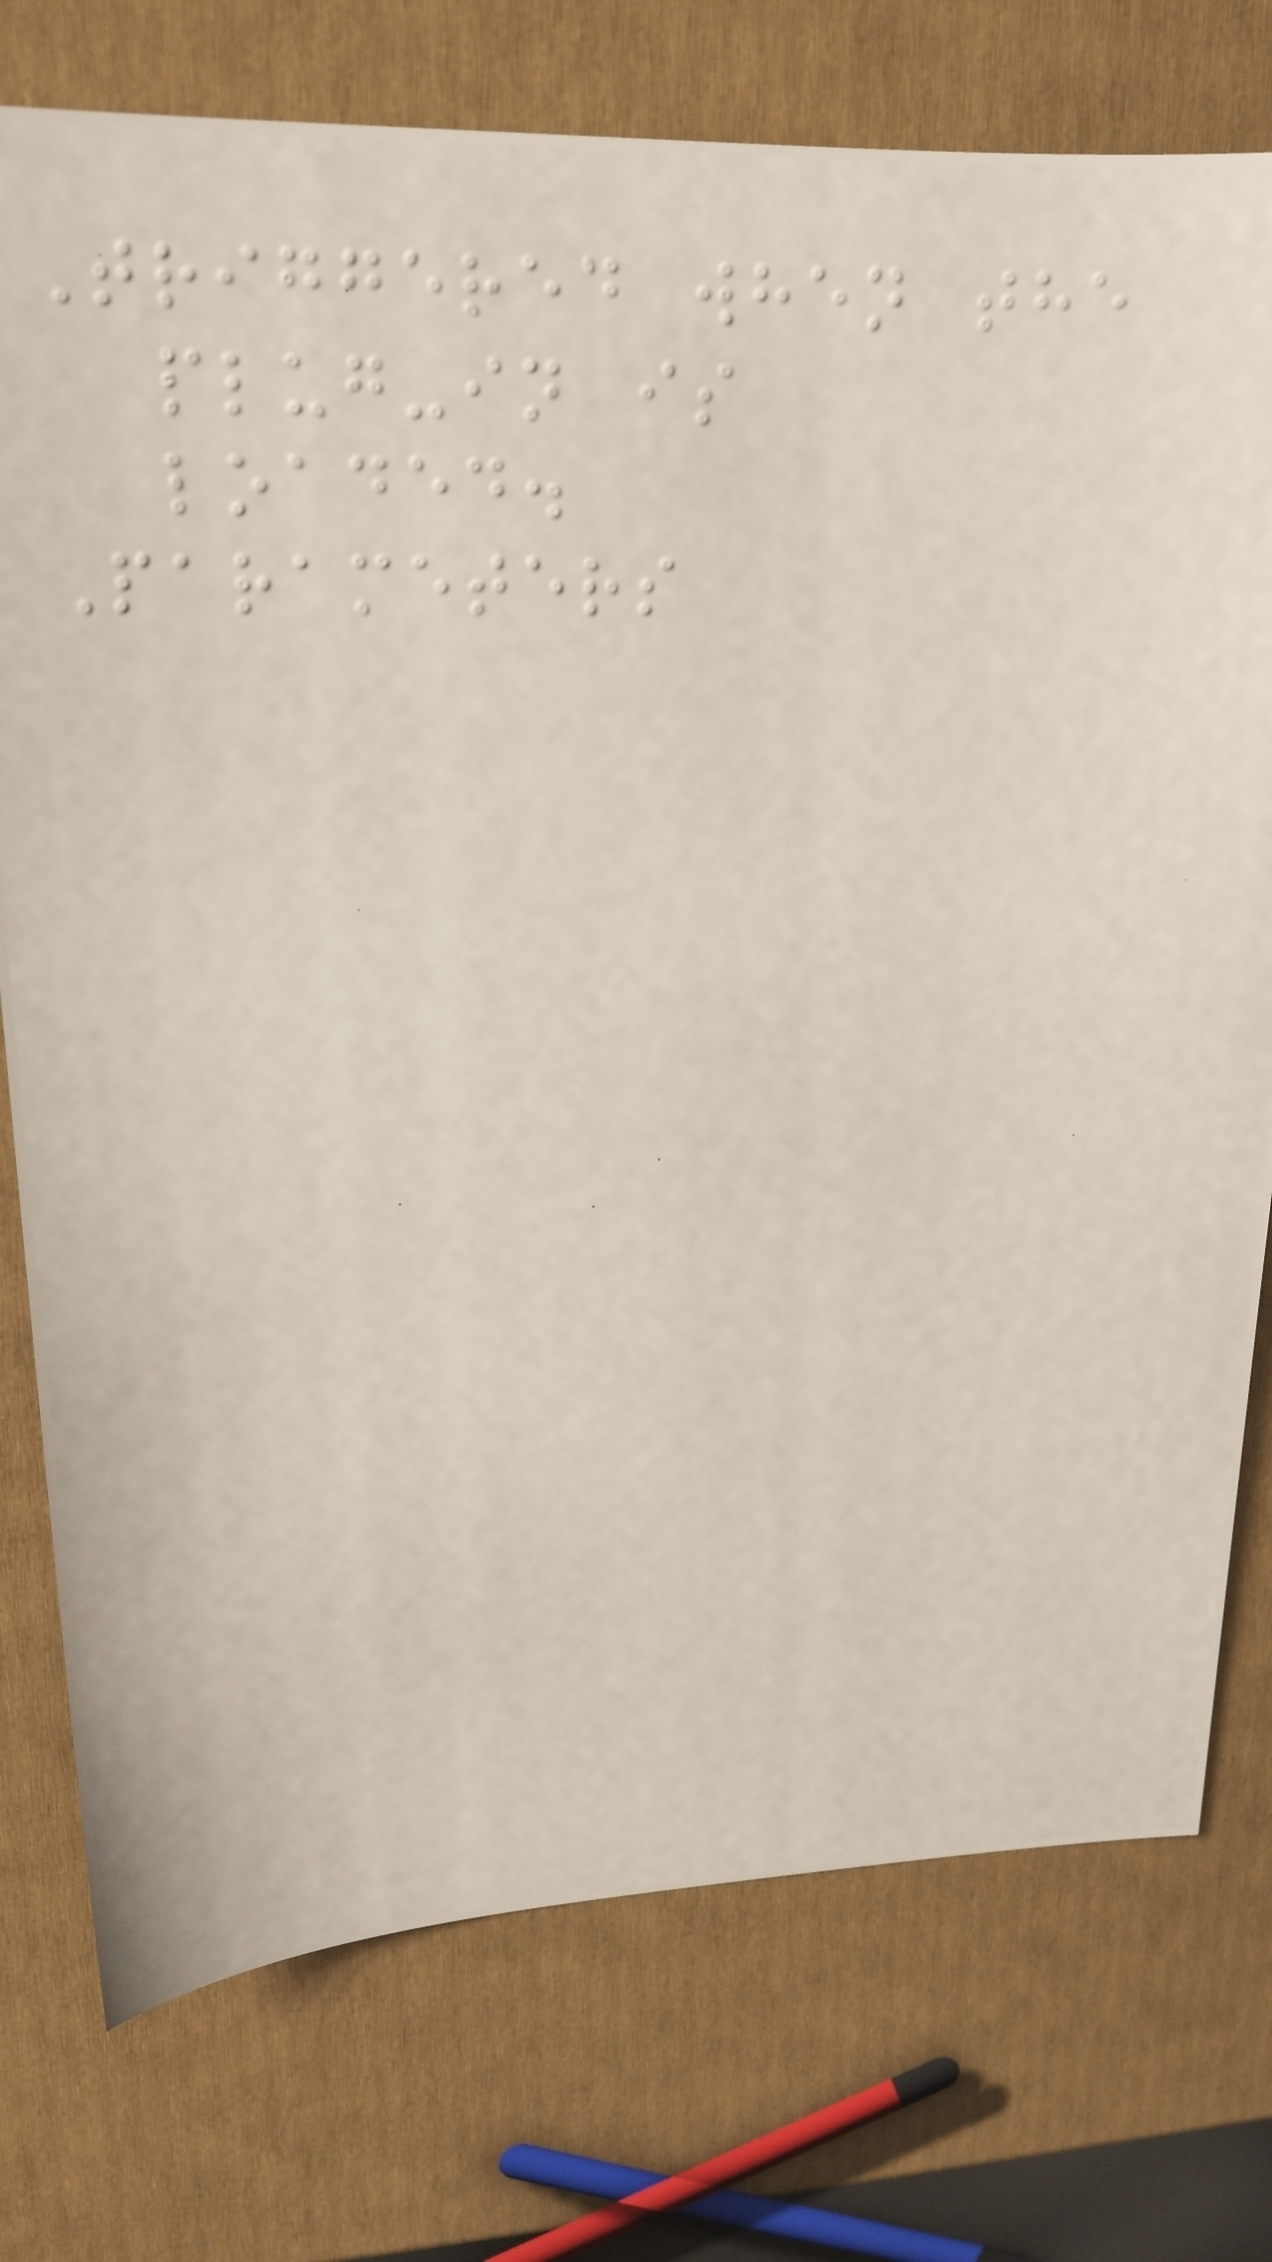Triggered when the
plug-in is
loaded.
Parameters
